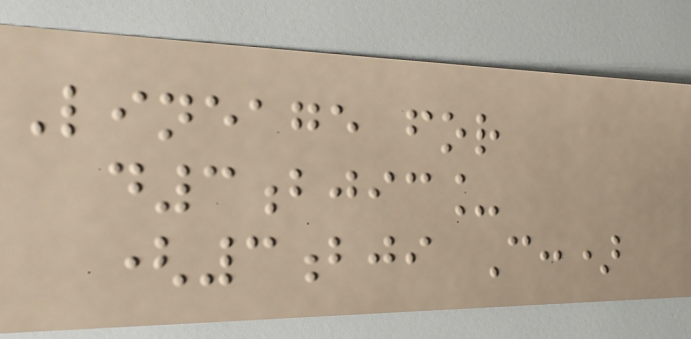Lineage for
d3bjic_
(3bji C:)
